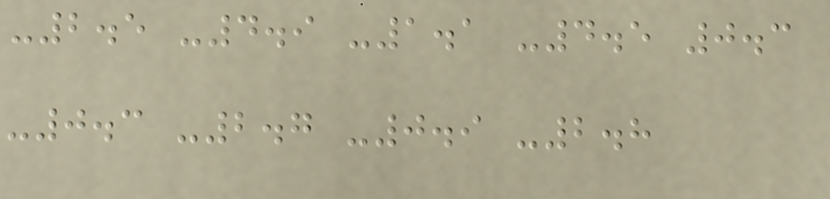-2.5 -4.9 -1.1 -4.5 0.3
-0.3 -2.7 -0.9 -2.8
